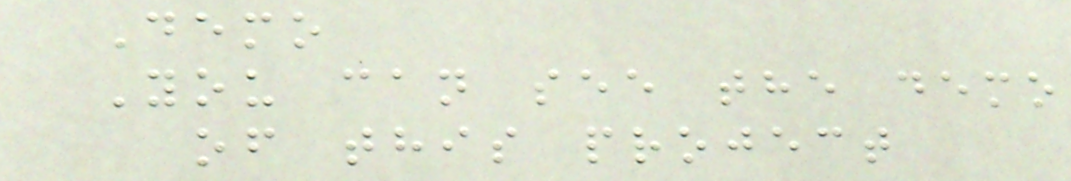Demo
You can see the demo
of this project
